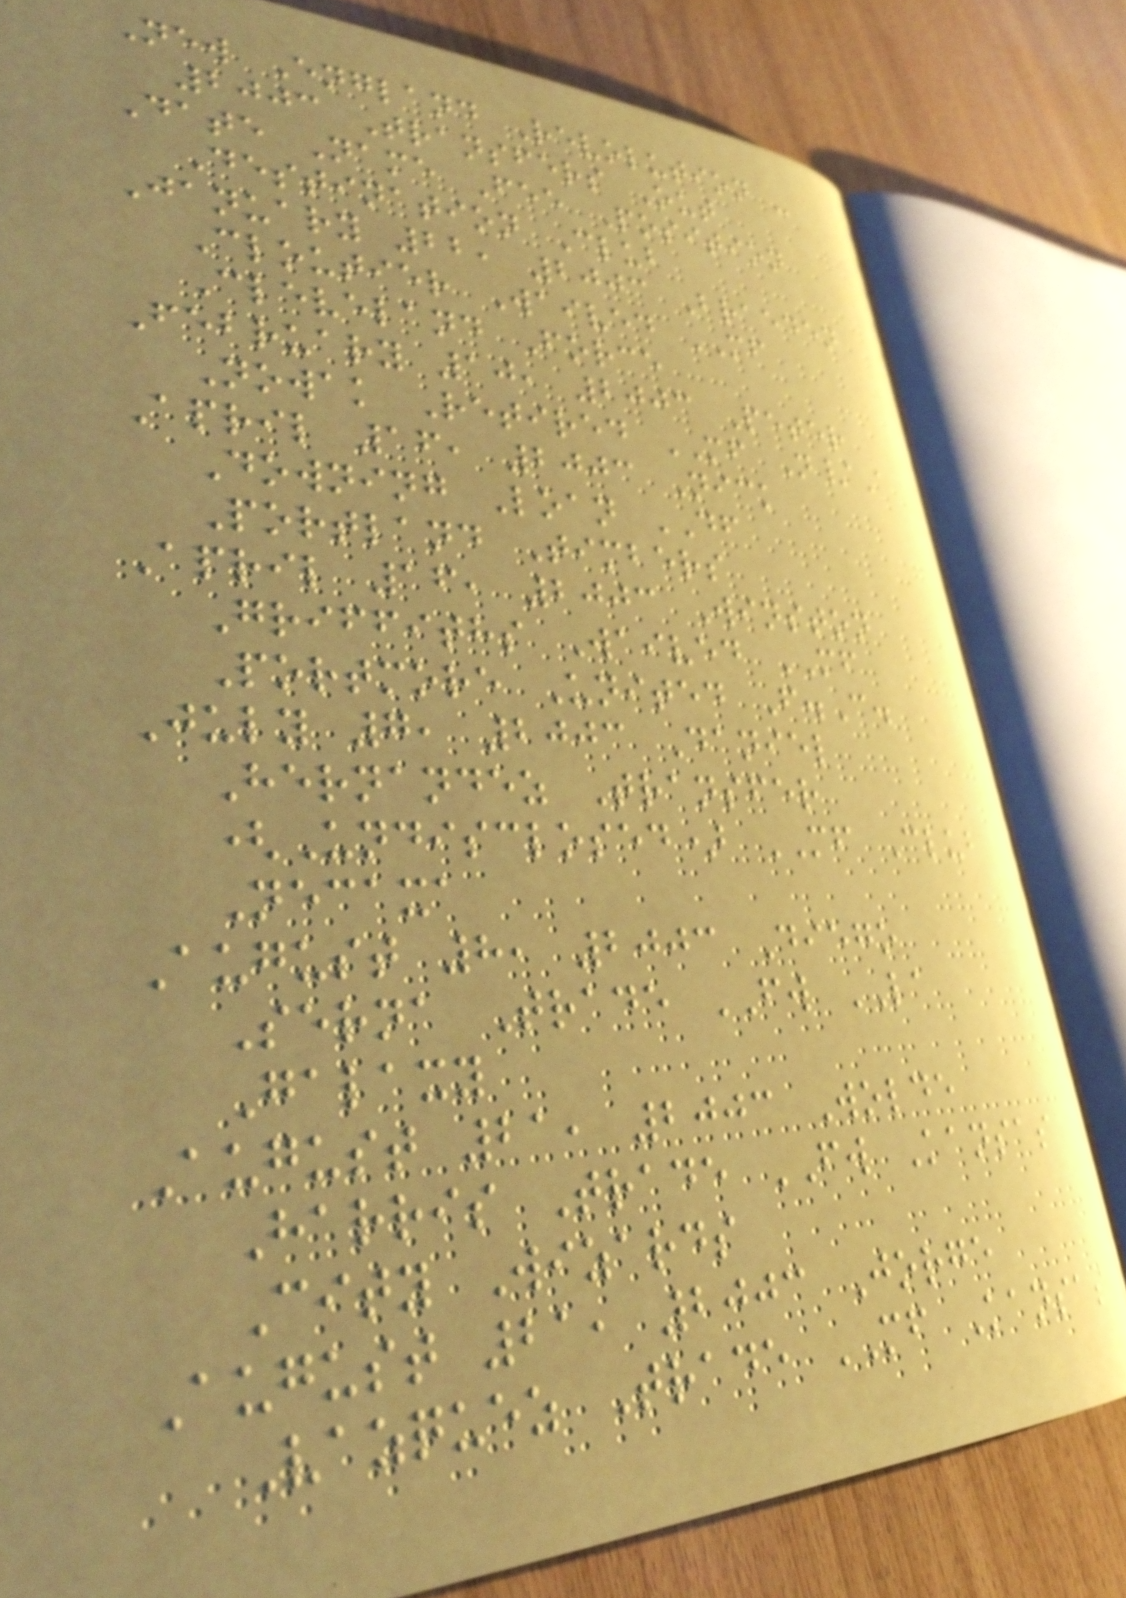New England Revolution -
2003 Transfers Out
Date Name Fee Position
Destination Club
January 22, 2003 Braeden
Cloutier Waived MF
Cleveland Force
February 10, 2003 Peter
Nowak Retired MF N/A
April 16, 2003 Nick
Downing Loan DF
Portland Timbers
April 16, 2003 Winston
Griffiths Waived MF
Portmore United F.C.
July 7, 2003 Daniel
Hernandez Transfer
(Undisclosed) MF Club
Necaxa
August 8, 2003 Diego
Serna Trade FW LA
Galaxy
August 21, 2003 Wolde
Harris Trade FW Kansas
City Wizards
August 21, 2003 Jorge
Vazquez Trade MF Kansas
